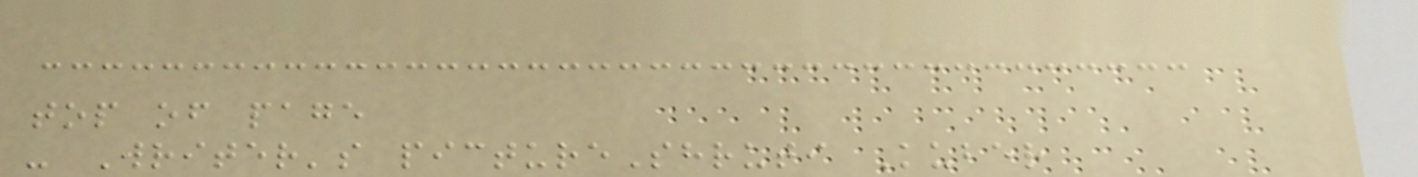top of page
- Writer's pictureShruti Kuber
